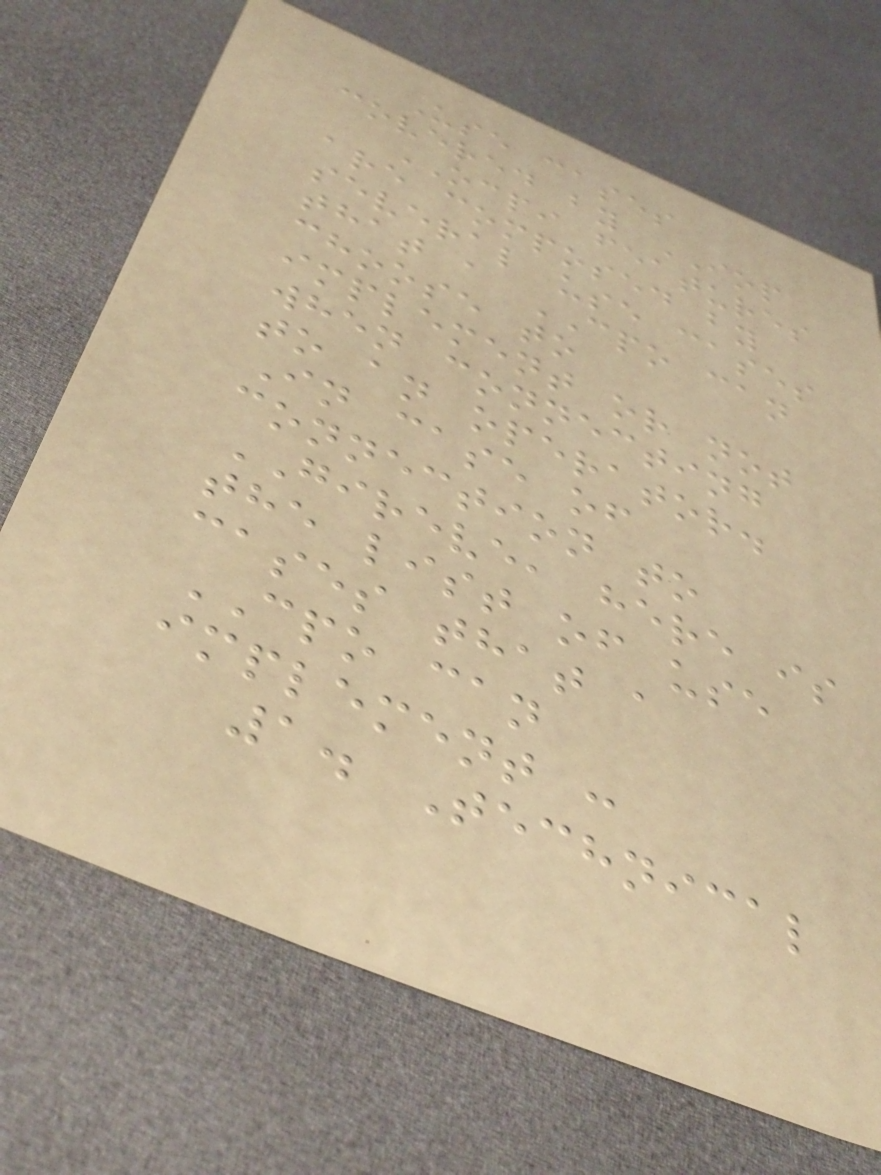Use cases
covered by IOP
OCPI features
are composed by
several use cases
that a CPO can
choose to
implement or not
when connecting
to an operator.
In case of
connection to
GIREVE, here is
the list of use
cases that a
CPO can
implement :
1. Technical
